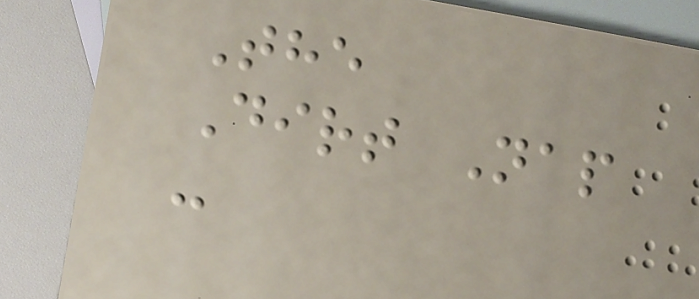The
Dirt Nap
-
